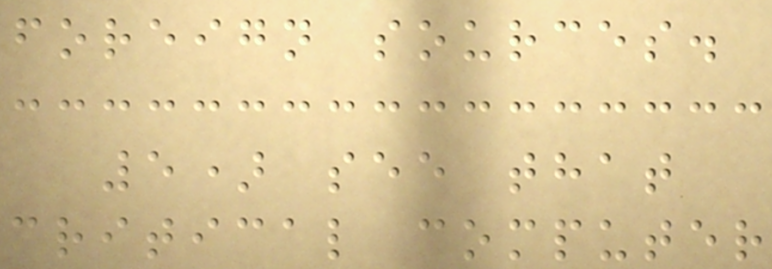foreign sources.
5) see that
critical computer
